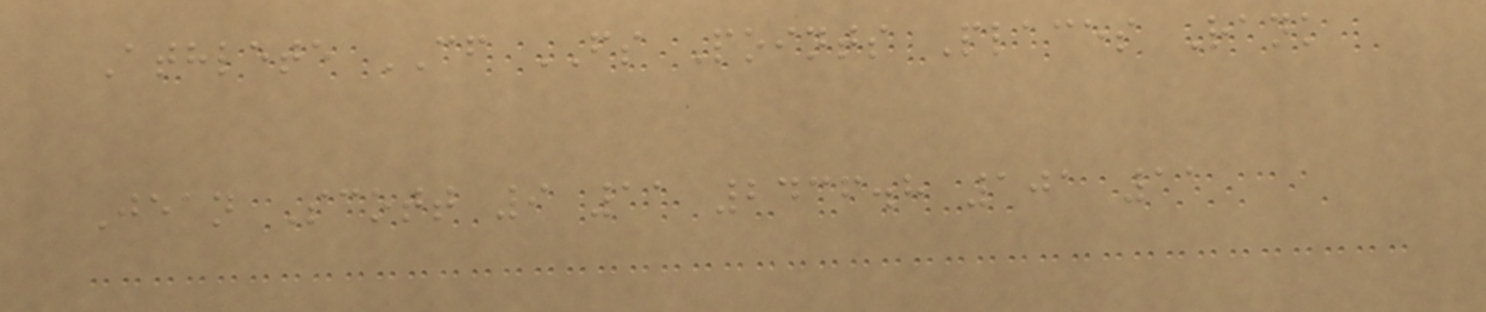Athlete CF FS Points Places Rank
Jean Scott 9 11 2436.8 101 11
